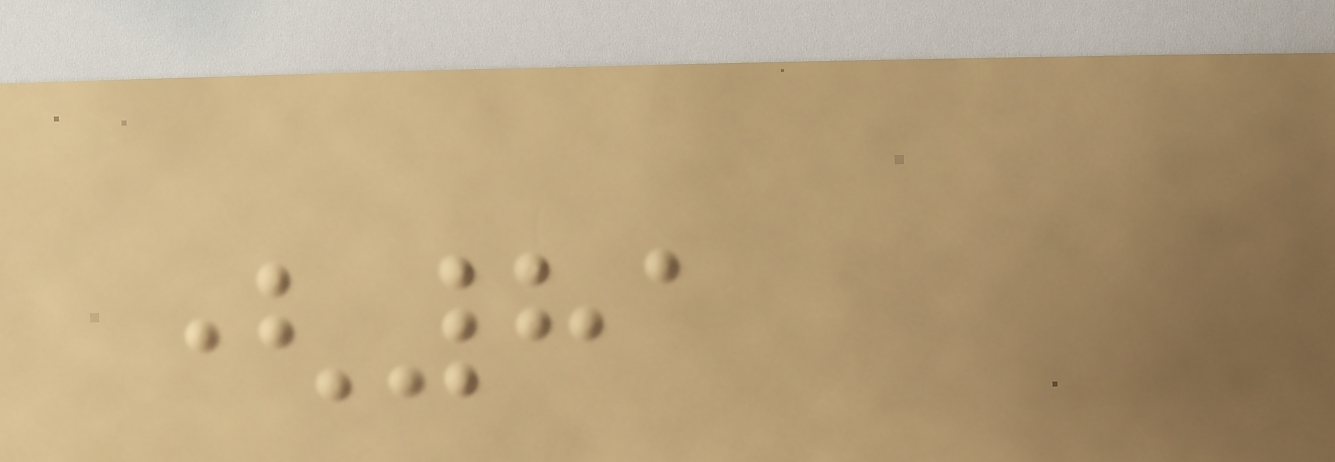(81
